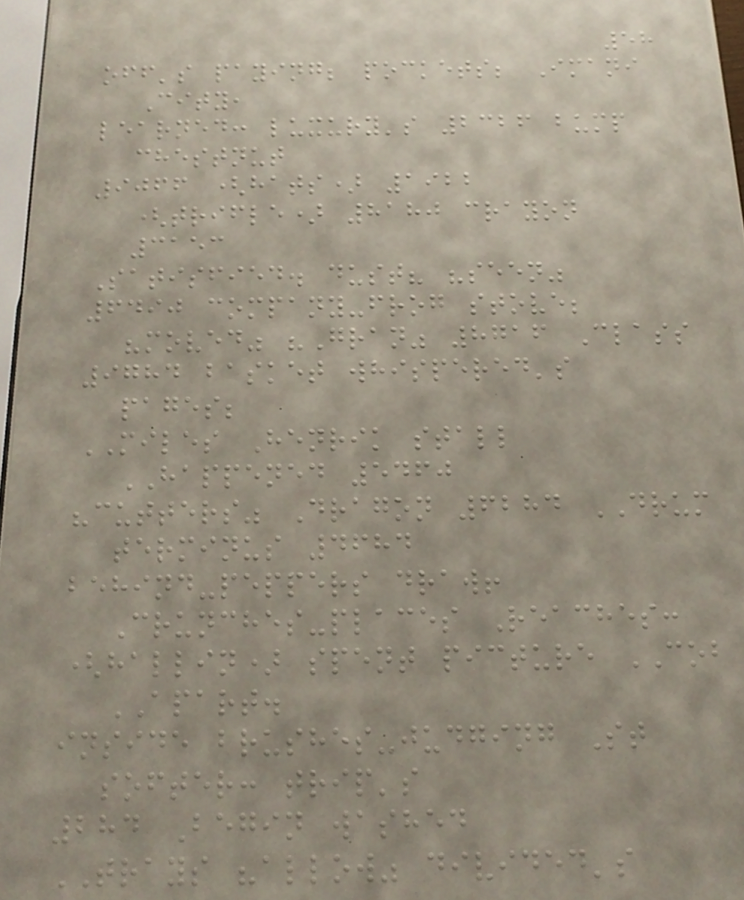58
off's paying; pockets; Imani
City,
learned: luxury's 2326 bump
chestnut
9066 (hats) 1922
(trifle) 8180 crayon
3153
Satisfied. dust? "seen"
6490 company-frog stove;
"moved" "Gran" 8716 Class
9784 basket whispered's
pages;
MILES Henrik stall
HAPPENED 5460
"cutters" Dragon 6284 DRUM
terminus 4684
behind-peppers draw!
Crunches-places Reaches:
(hallin) spent picture COB
APART.
inside brushes-judging St
softer: trip's
284 Begin washed
TRAYS "allow" divided's
